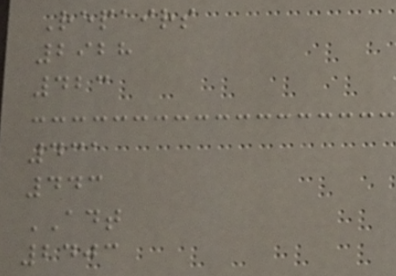Repairs
2928
423
431
443
ADT
2403
